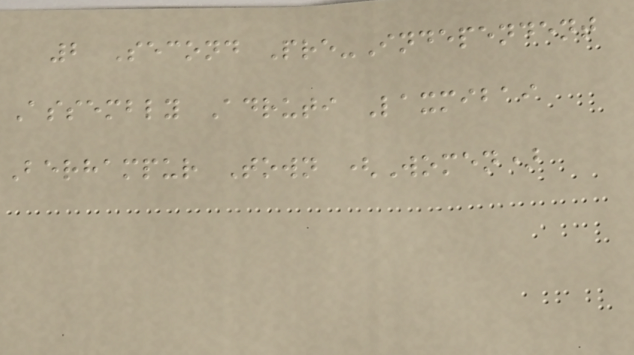2 Second Pre-Independent
Assembly Adruti Laxmibai
Berhampur Town (Women)
